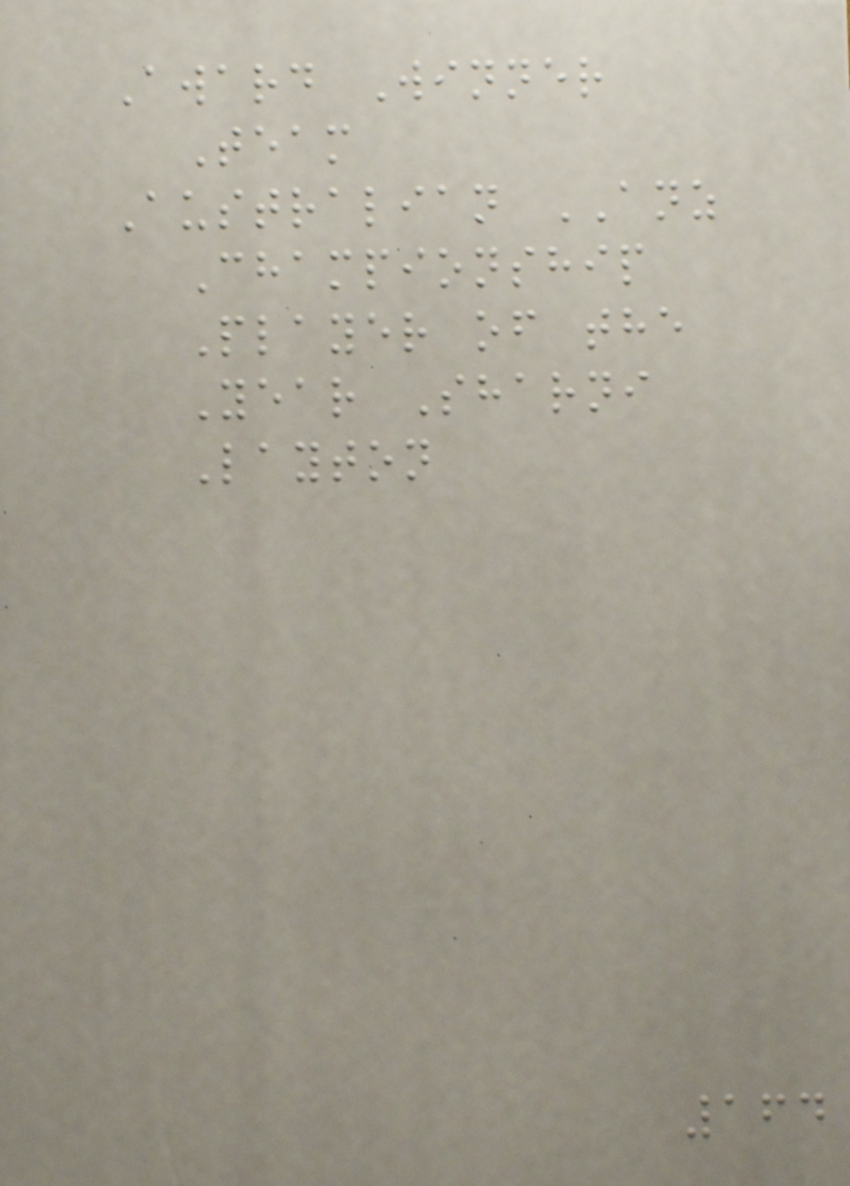Award Winner
Team
Australian ANZ
Championship
Player of the
Year Sharni
Layton
164
